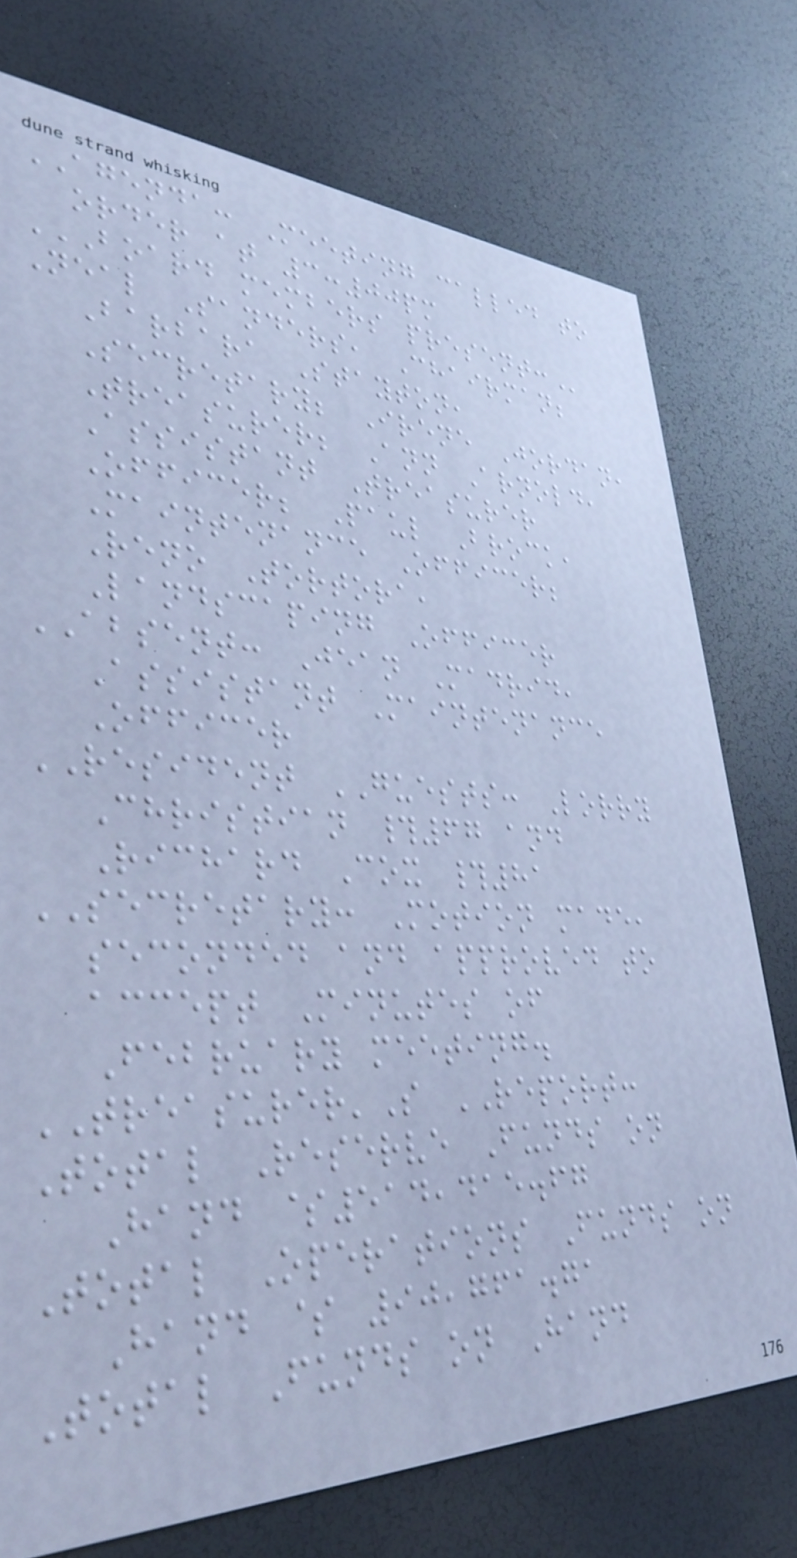AGENDA: Meeting called to
order at 3:00pm
BOARD MEMBERS PRESENT:
Neal Sanders, Chairman;
Barbara Stayton,
Secretary; Irene Jordan,
Treasurer; Ann Arnold,
Assistant Treasurer
Officer; Paul Brock,
Maintenance Officer;
Reno Tortora,
Landscaping Officer
ABSENT: Jean Madrid,
Assistant Maintenance
Officer
RESIDENT GUESTS: Lorry
Christian #67 and
Richard Cox #81
SECRETARY: Motion made,
seconded and approved to
accept Minutes of
February meeting.
TREASURER'S REPORT:
Total Reserve Funds on
Hand $514,415.67
Total Operations Funds on
Hand $ 90,761.71
Total Funds on Hand
